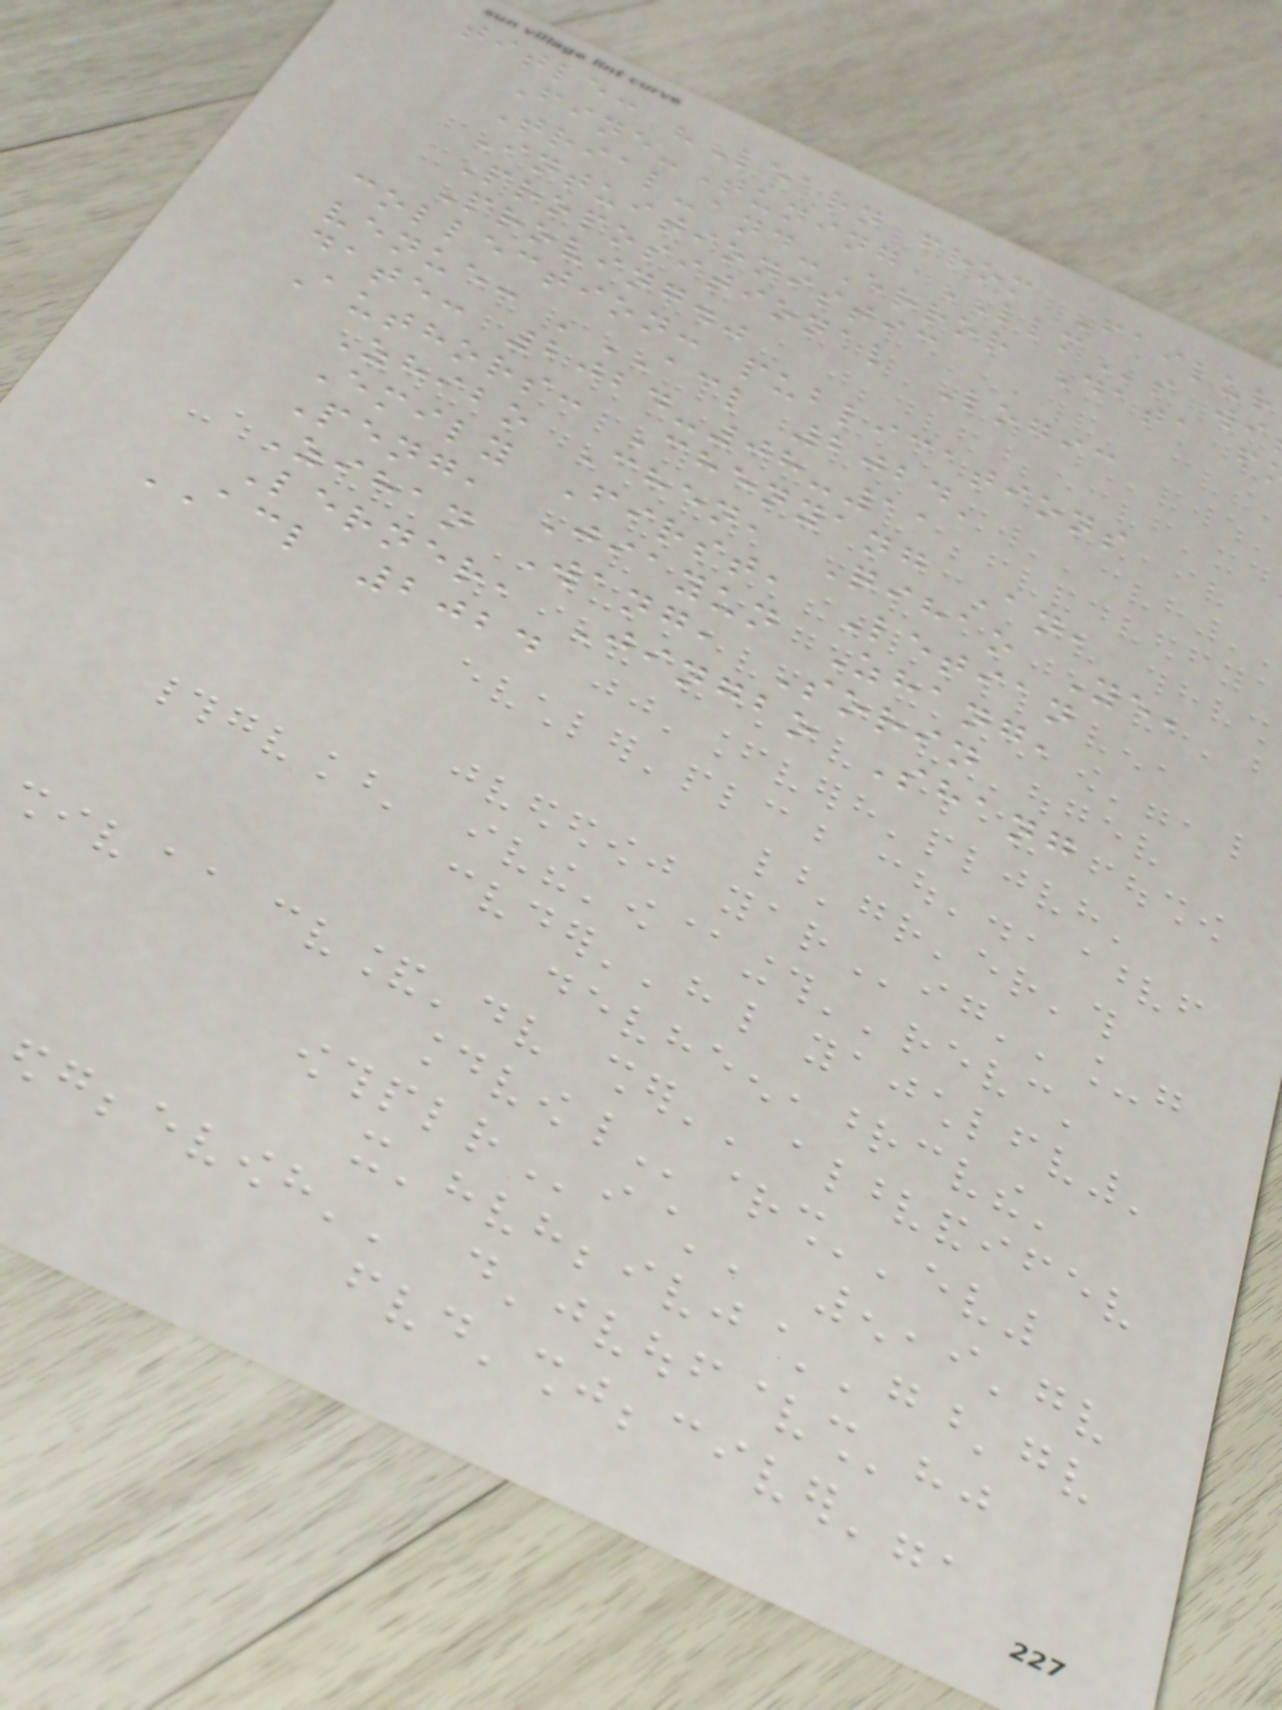title: "Learn from Failur
Fine-Tuning LLMs wi
Trial-and-Error Data f
Intuitionistic
Propositional Logic
Proving."
collection: publications
venue: 'ACL 2024'
date: 2024-08-11
Authors: Chenyang An,
Zhibo Chen, Qihao Ye,
Emily First, Letian
Peng, Jiayun Zhang,
Zihan Wang, Sorin
Lerner, Jingbo Shang
ACL 2024
